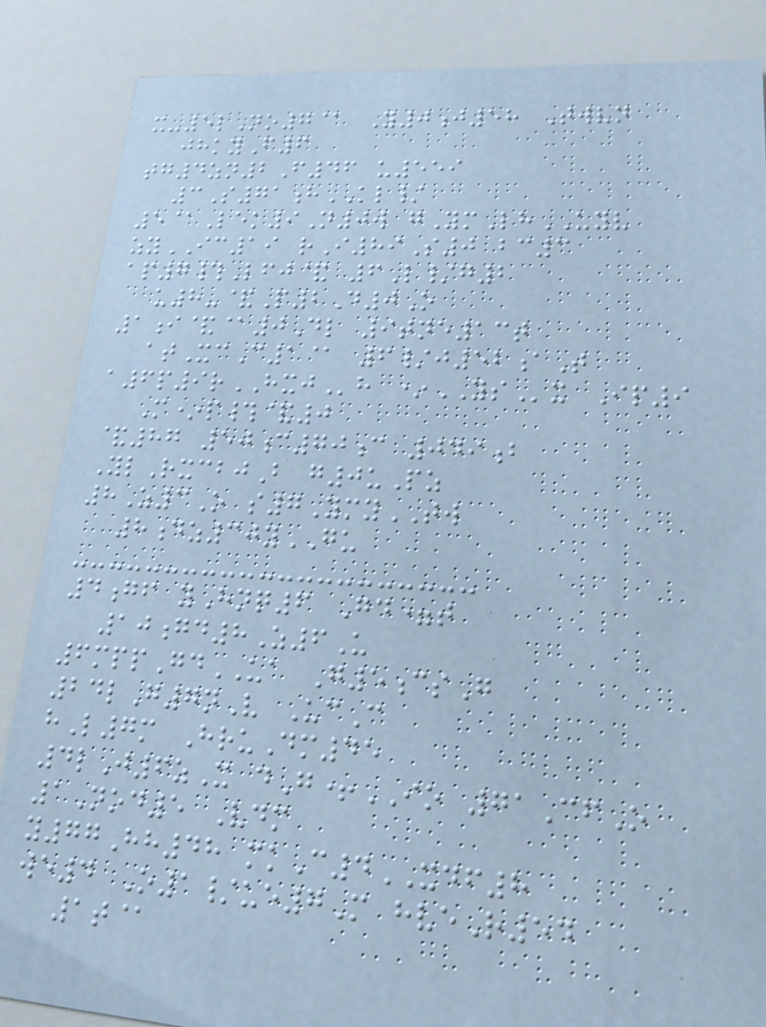x-5lNo7@ Y0j58 Twvn
jhkyF6
tg4zn2F46 u559
3S71hKL/
5@Lek9N0w gYmLhUYV
zyIC19 rI89S0 bc3
ap7#Lfj& 6L/g2
u8-&P2D0O
1i&@0Dl 9tne13t
atXcC1@ 6/j52aT
a6p9rHXJh *YSx Ip9
M*p#&0
&87 50c70c 049b
YlRxcbjB g0uPz
8Z3O s7YmyTW
8dz30yGU
4gf yHnq6 Gd=t
10gd8Z6U
6mppGdUA G5csG
24lG7nV UcC
hL7m HruDm45
4lJ6zX dG+IO 71CfO
1Nod5 Vdm
y77Hh48 mkC4XDF8
we4 O1/ue7M hveR54
1t@
